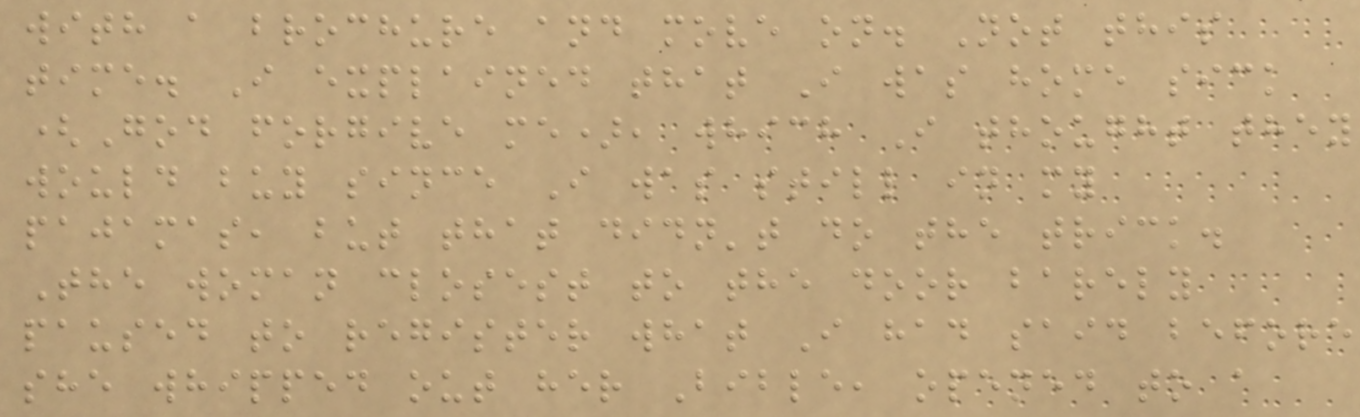with a brochure and move on. Not this
time. I explained that I was home sick
(God forgive me), which I thought they
would buy since I was still in my
pajamas, but that didn't do the trick.
The woman closest to the door barely
paused to register what I had said before
she whipped out her Bible, opened to a
